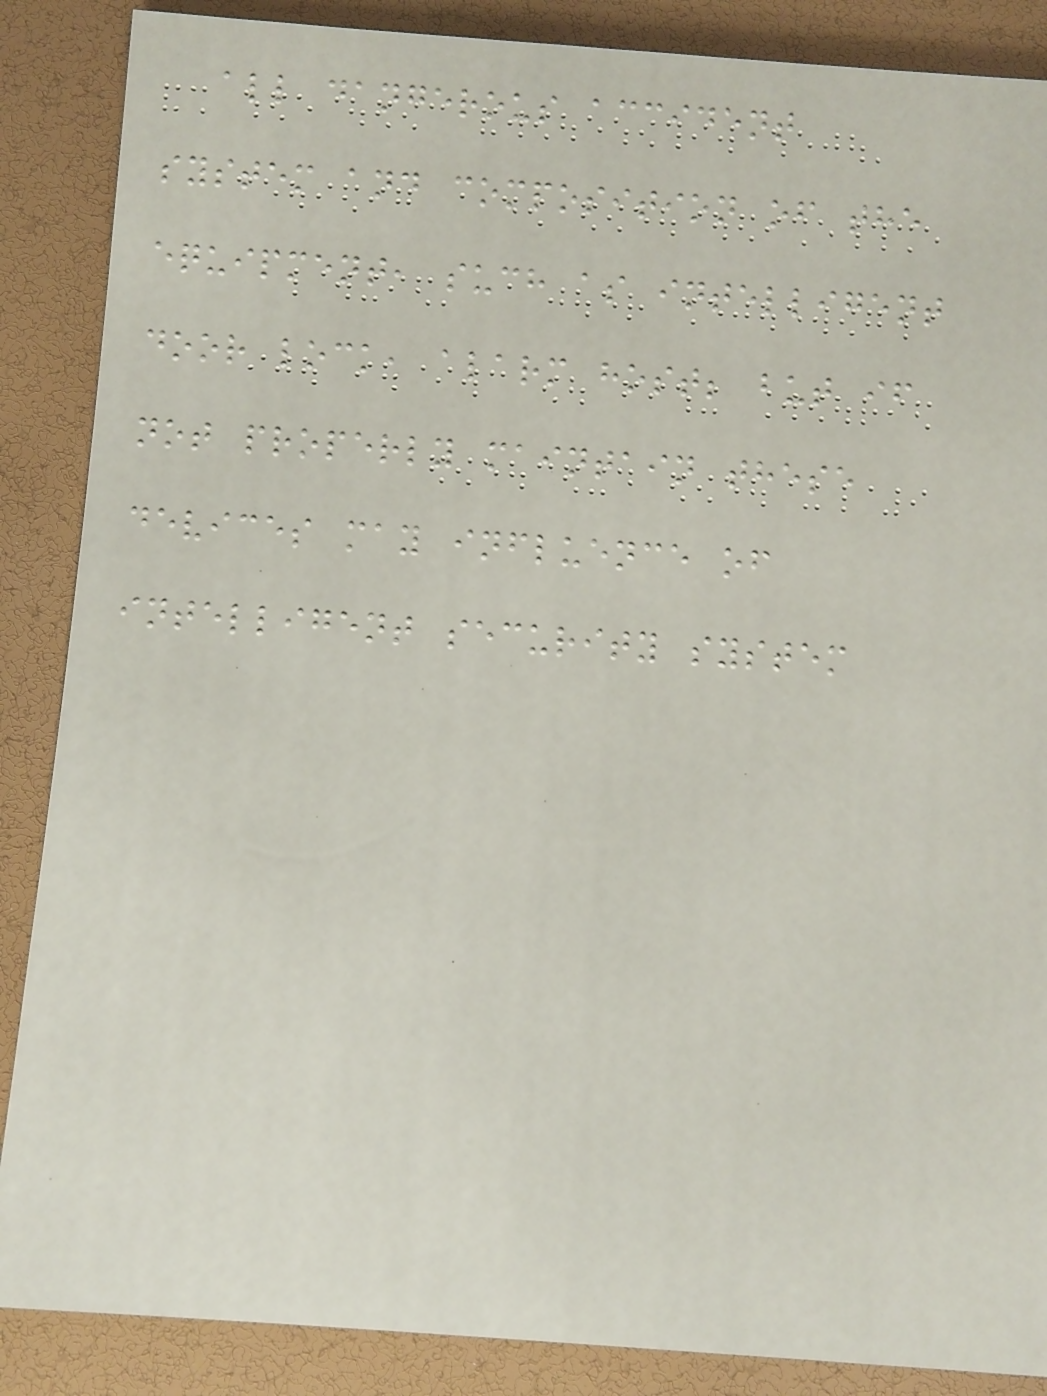all dangerous accident
system and composition of the
equipment, such as intelligent
door lock, alarm host; but if
not properly maintain these
devices may influence of
intelligent security system
